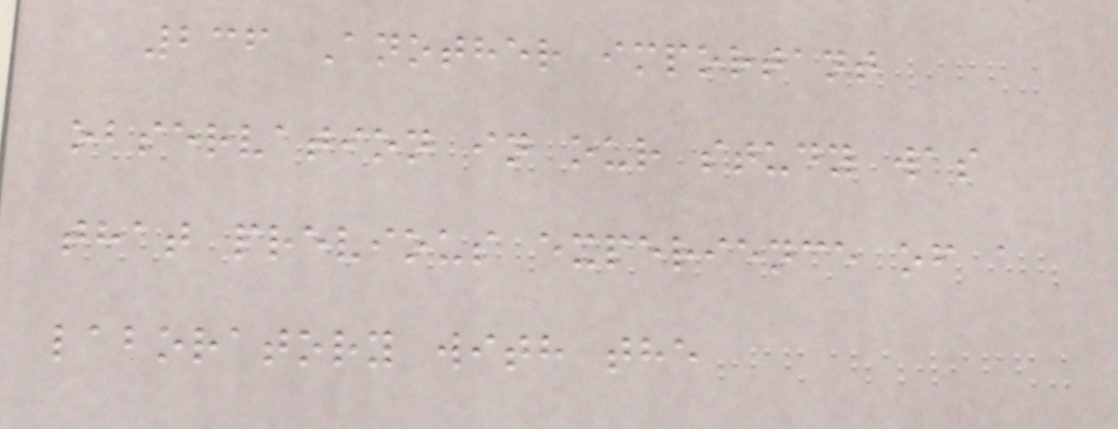236 Another important
observation in our study was
that previous experience of a
laboratory with the
